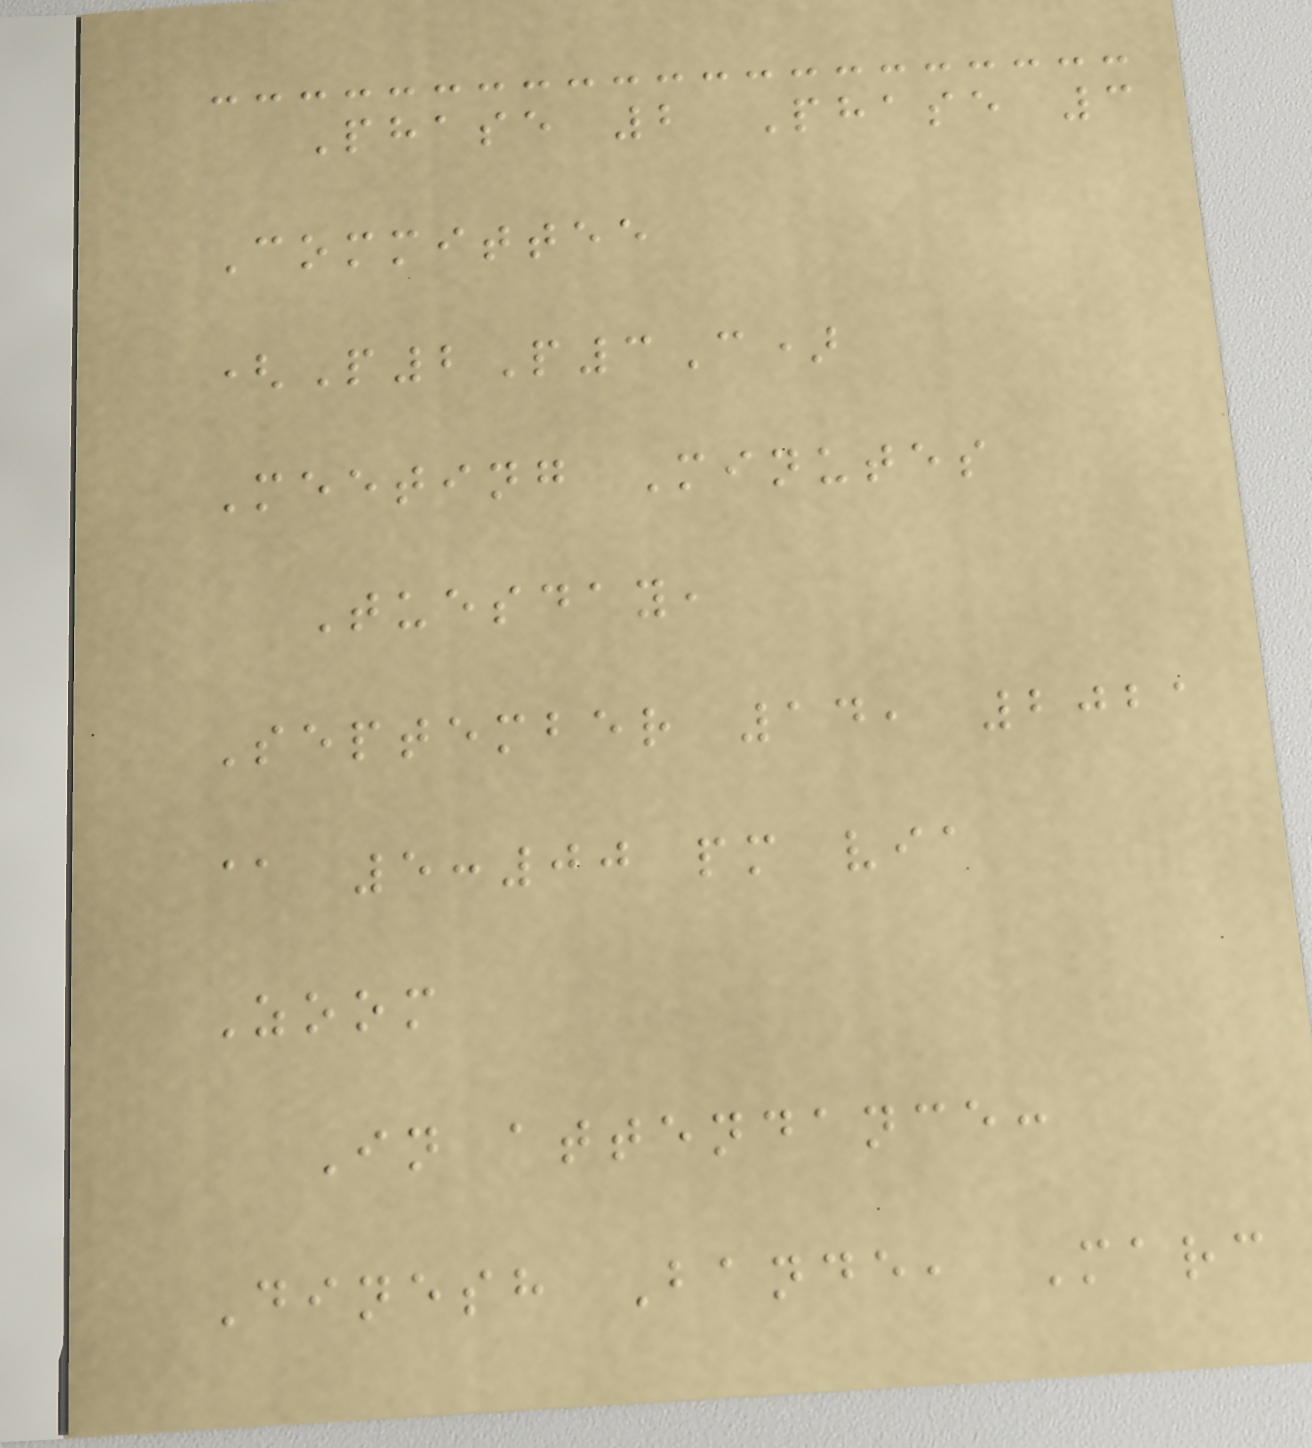Phase 2 Phase 3
Committee
(P2P3C)
Meeting Minutes
Tuesday,
September 14, 2021
@ 5:00 pm via
Zoom
In attendance:
Dinesh Bande, Marc
